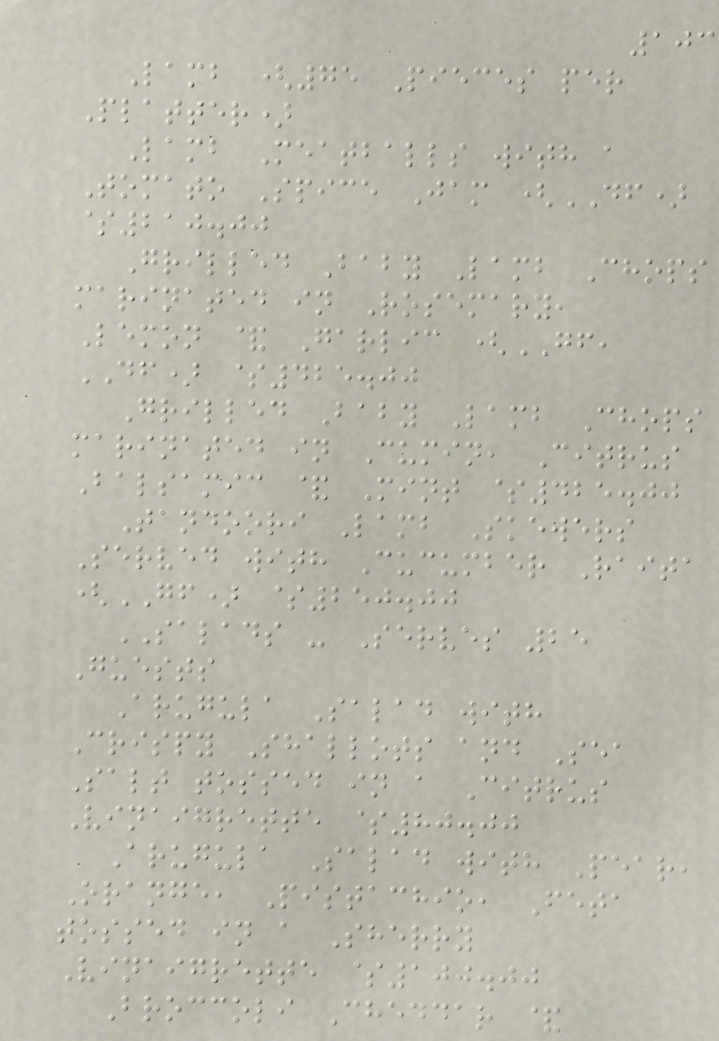103
Lamb (75 Pieces per
Platter)
Lamb Meatballs with a
Tomato Spice Jam (DF)
$210.00
Grilled Baby Lamb Chops
marinated in Rosemary,
Lemon & Garlic (GF,
DF) $425.00
Grilled Baby Lamb Chops
marinated in Cumin, Citrus
Balsamic & Mint $425.00
Tandoori Lamb Skewers
Served with Cucumber Raita
(GF) $250.00
SALADS - Serves 25
Guests
Arugula Salad with
Crispy Shallots and Sea
Salt tossed in a Citrus
Vinaigrette $80.00
Arugula Salad with Pear,
Orange, Pistachio, Feta
tossed in a Sherry
Vinaigrette $100.00
Broccoli Cheddar &
